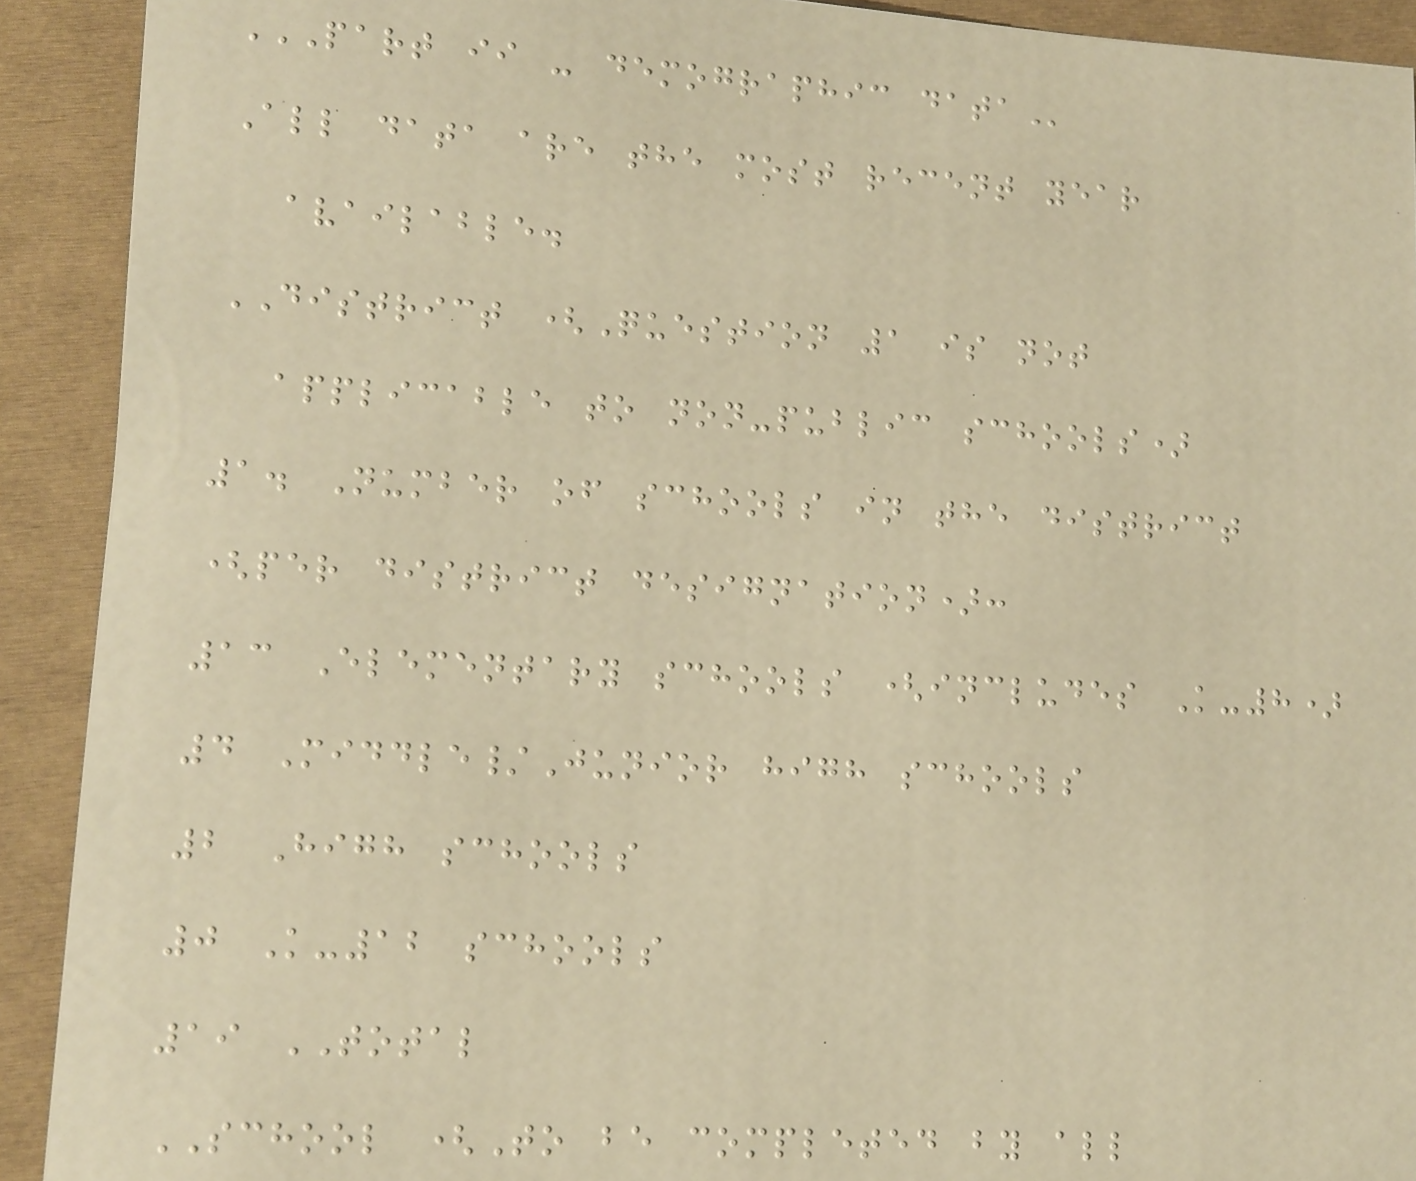PART II - DEMOGRAPHIC DATA
All data are the most recent year
available.
DISTRICT (Question 1 is not
applicable to non-public schools)
1. Number of schools in the district
(per district designation):
13 Elementary schools (includes K-8)
4 Middle/Junior high schools
2 High schools
0 K-12 schools
19 TOTAL
SCHOOL (To be completed by all
